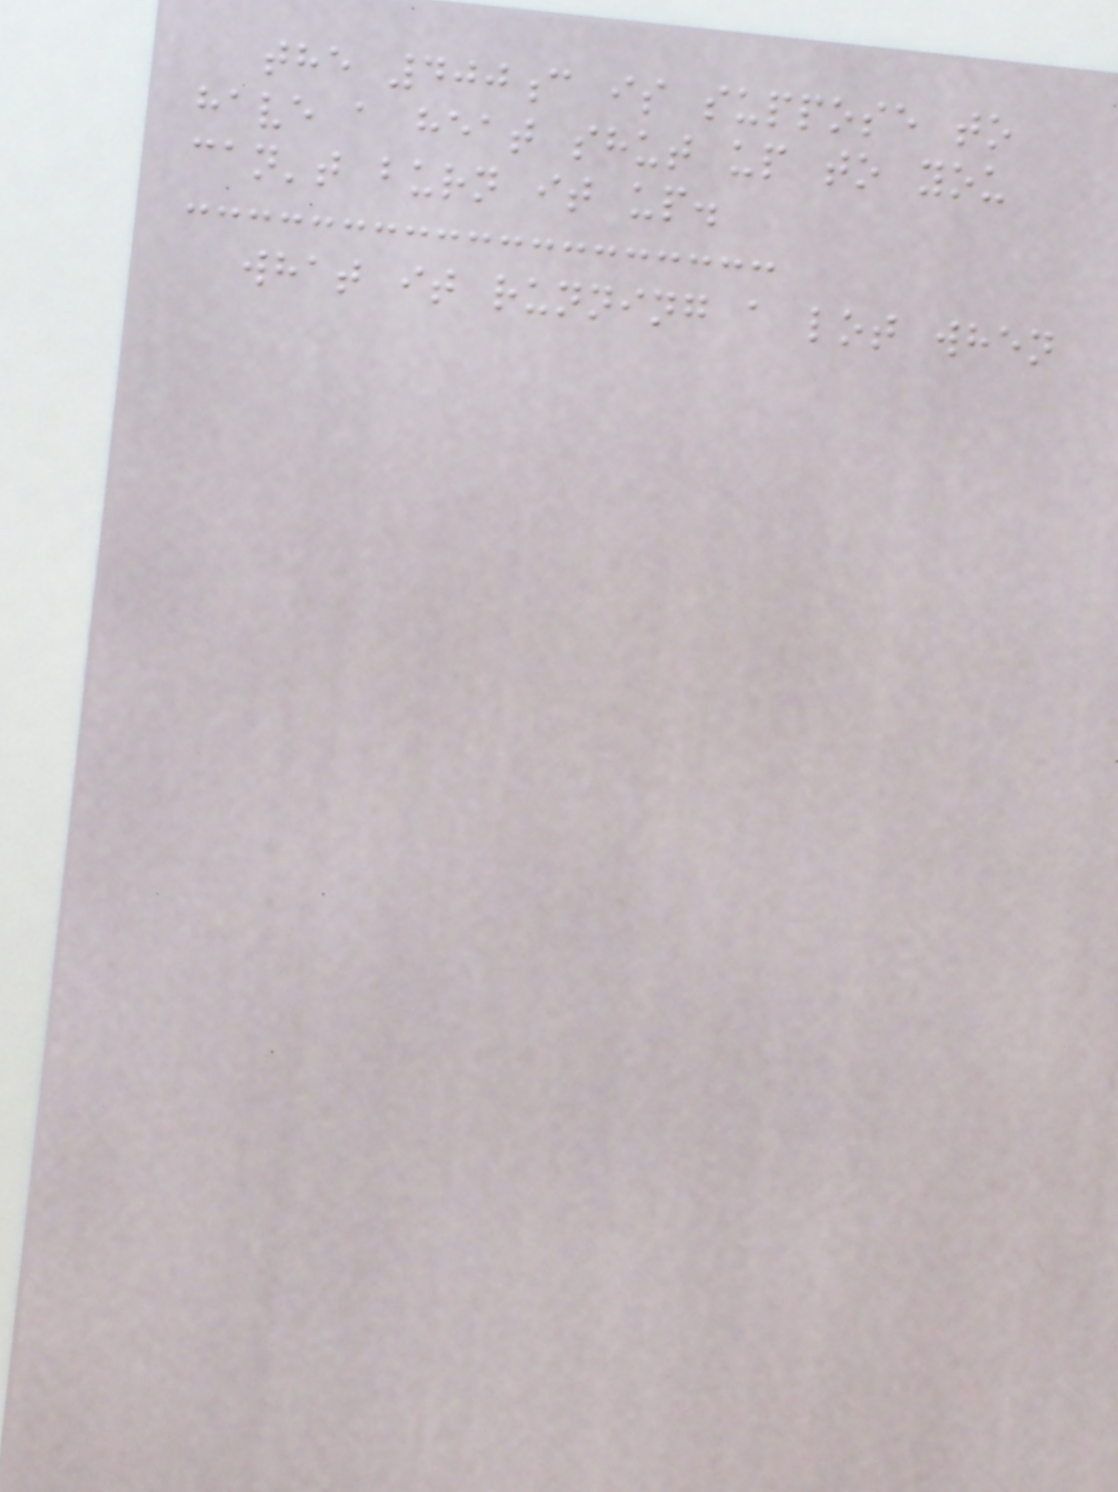the 400c is suppose to
have a heat shut up to you
can't burn it up.
what it running a lot when
